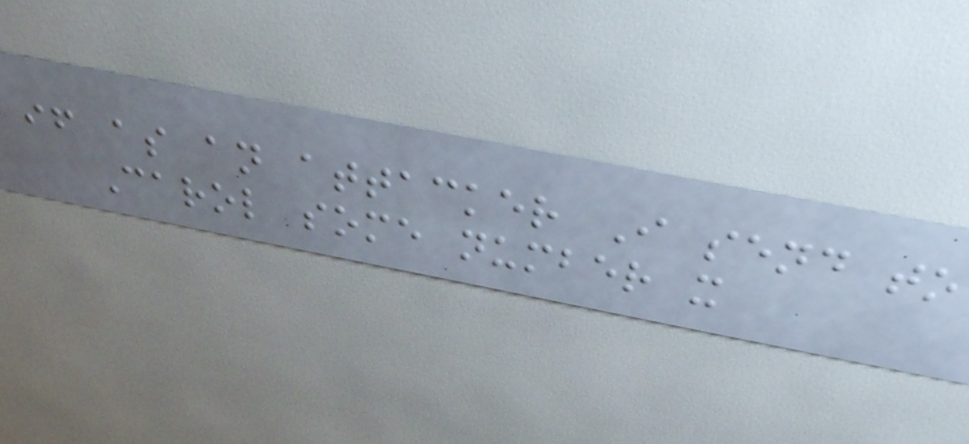if as an attacker I send to
Carol some number x
